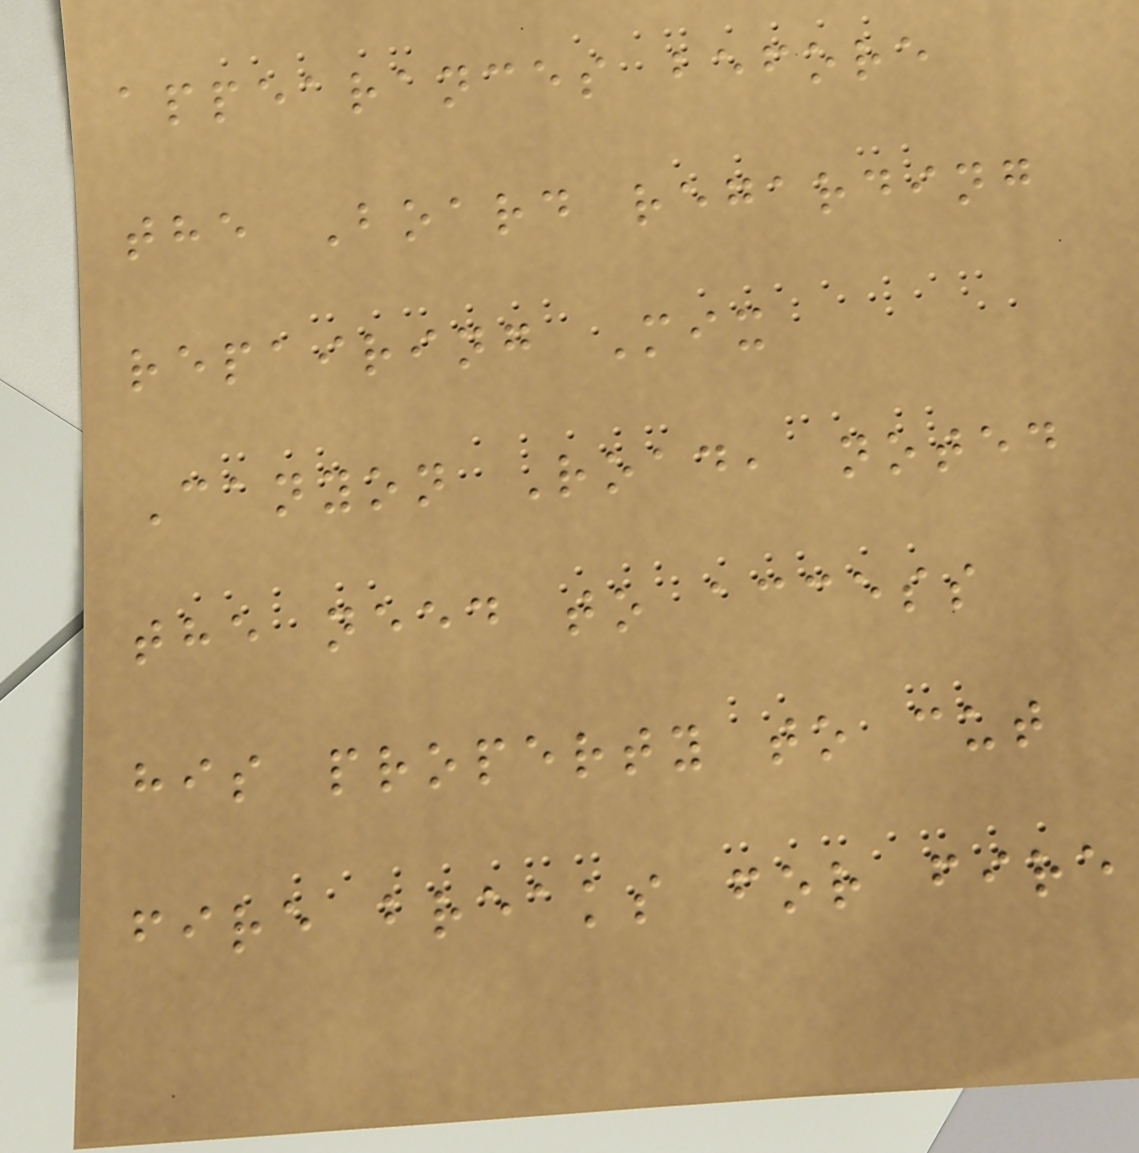appearances before
the Board regarding
repairing Mix
Canyon Road, noted
the need to access
his property to cut
fire breaks for fire
